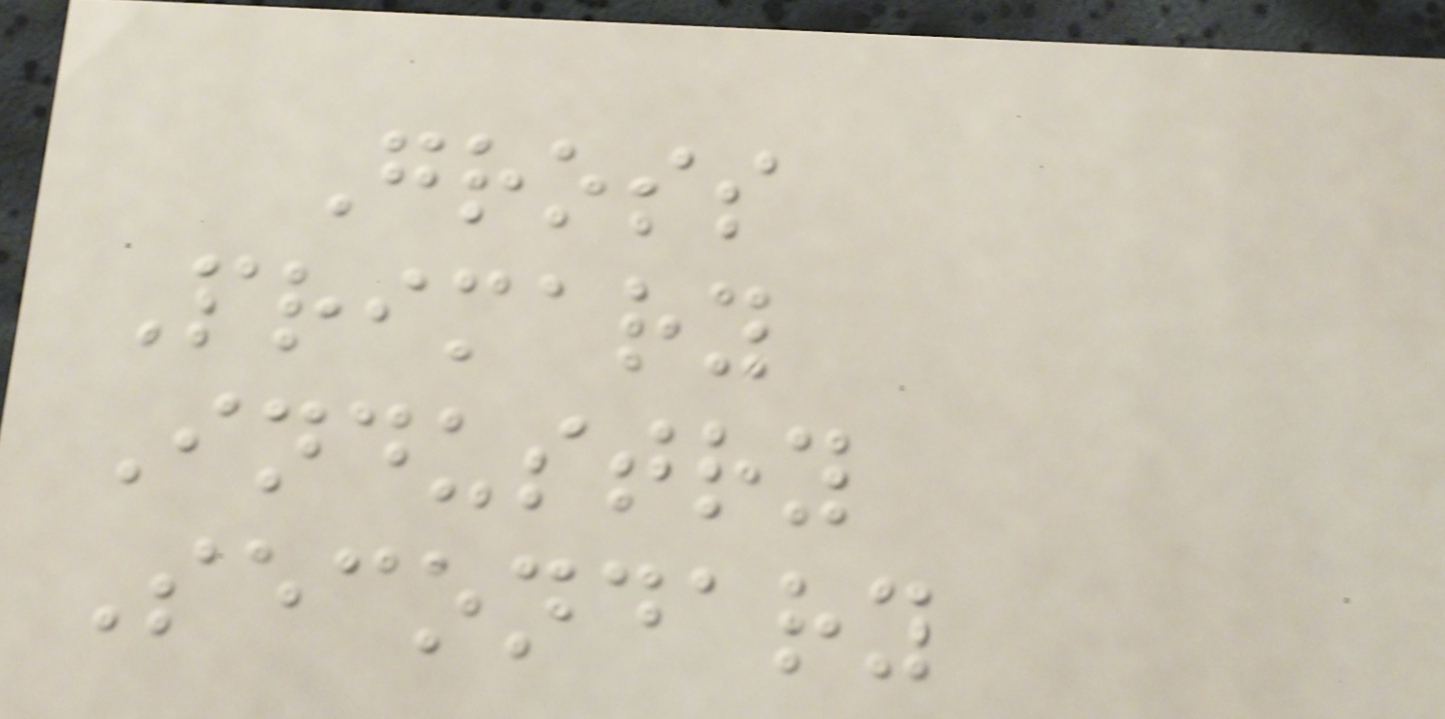Gross
Primary
Industry
Secondary
